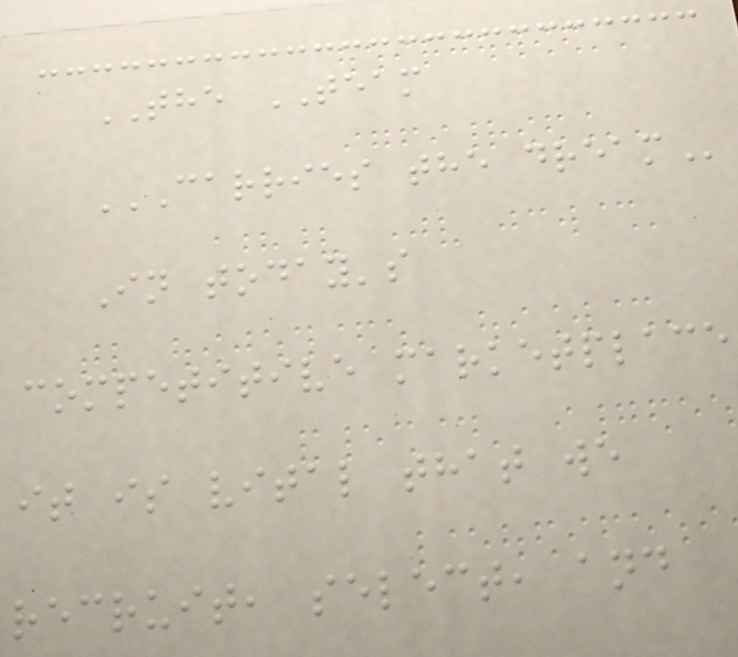THE TEAM
CARRIES THE DREAM
In today's
competitive marketplace
it is vital that we
recruit, select, and
